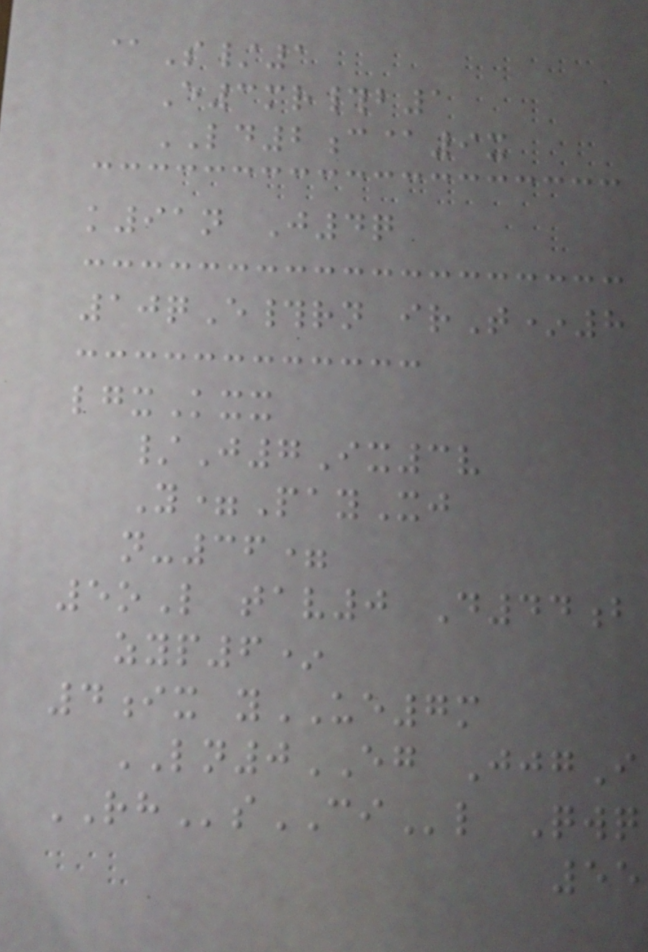@S/1
E3mr#b1
LD2c@9x
k91n J4q
10qE#rn irT*8
lgxKxx
/J7Ix3v
Y=PayXj
n-36=
5oL tav0 D44b
zyp6*
4ix yUE7m
LN0EG JjgI
RHsCIl Qwq
55
